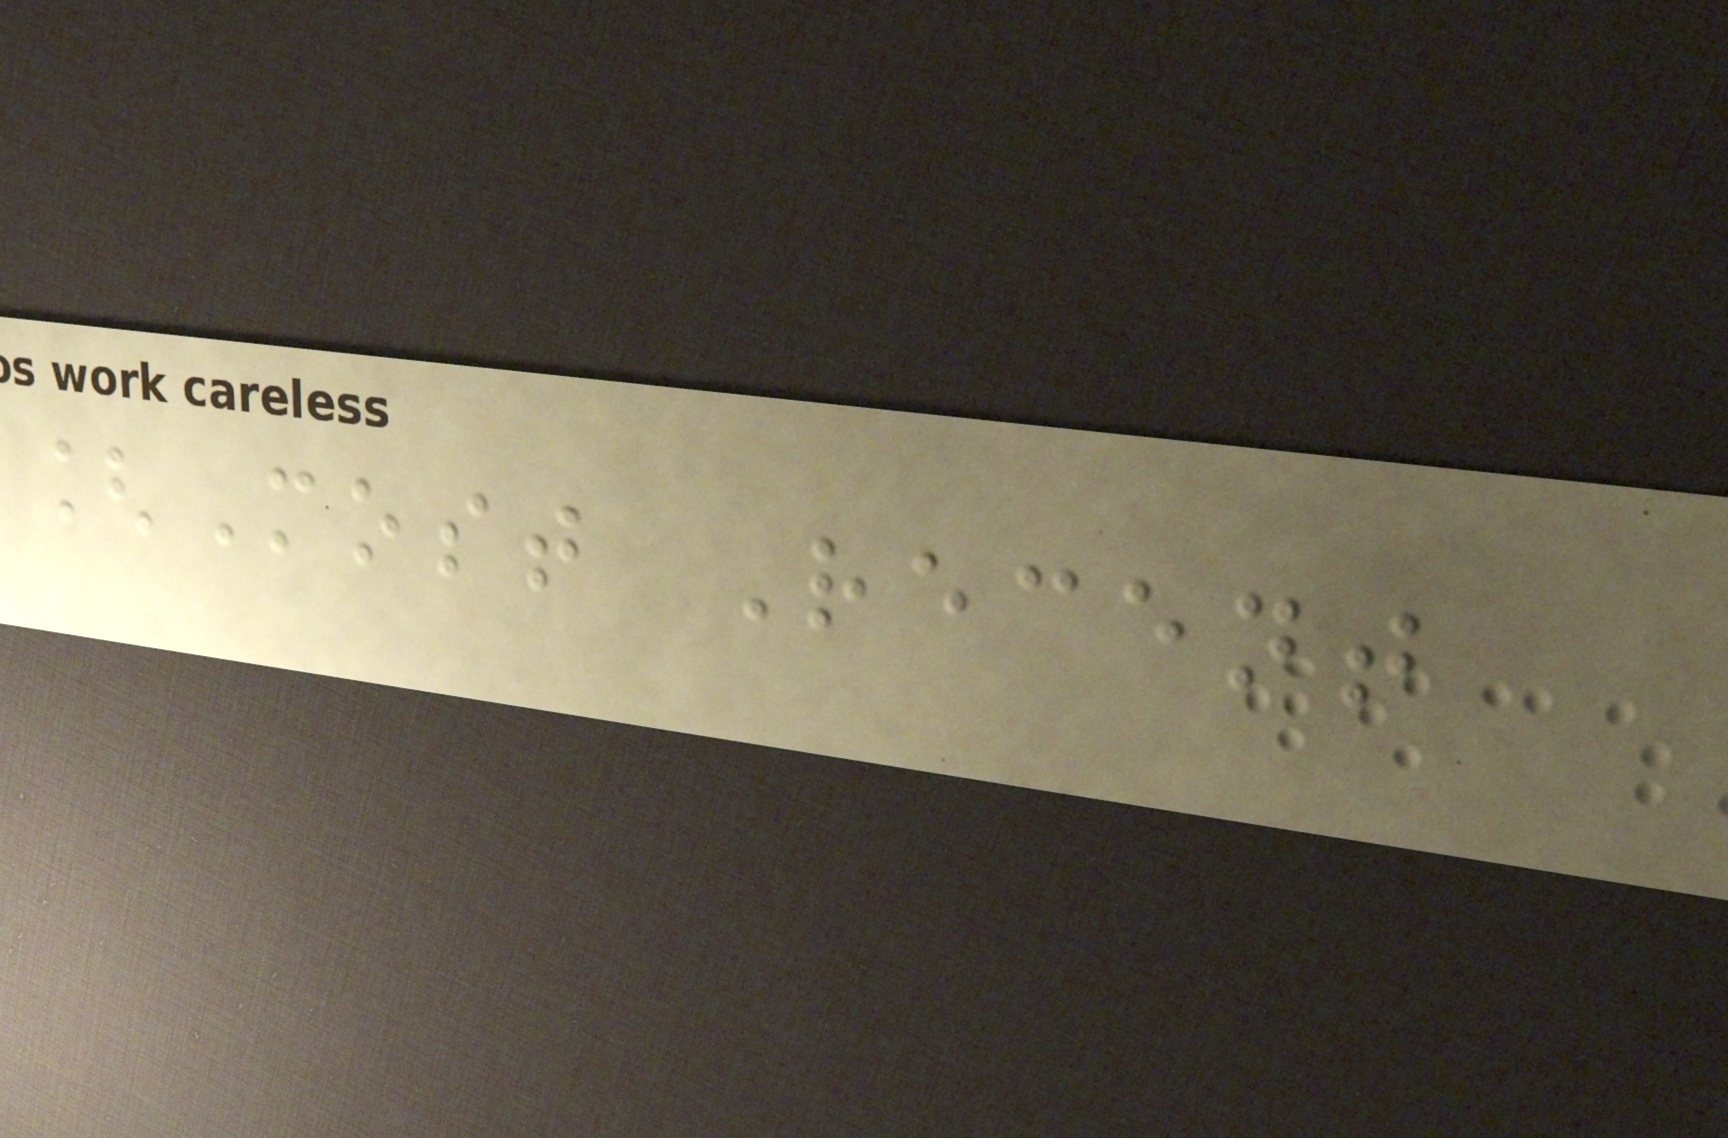[Most Recent
